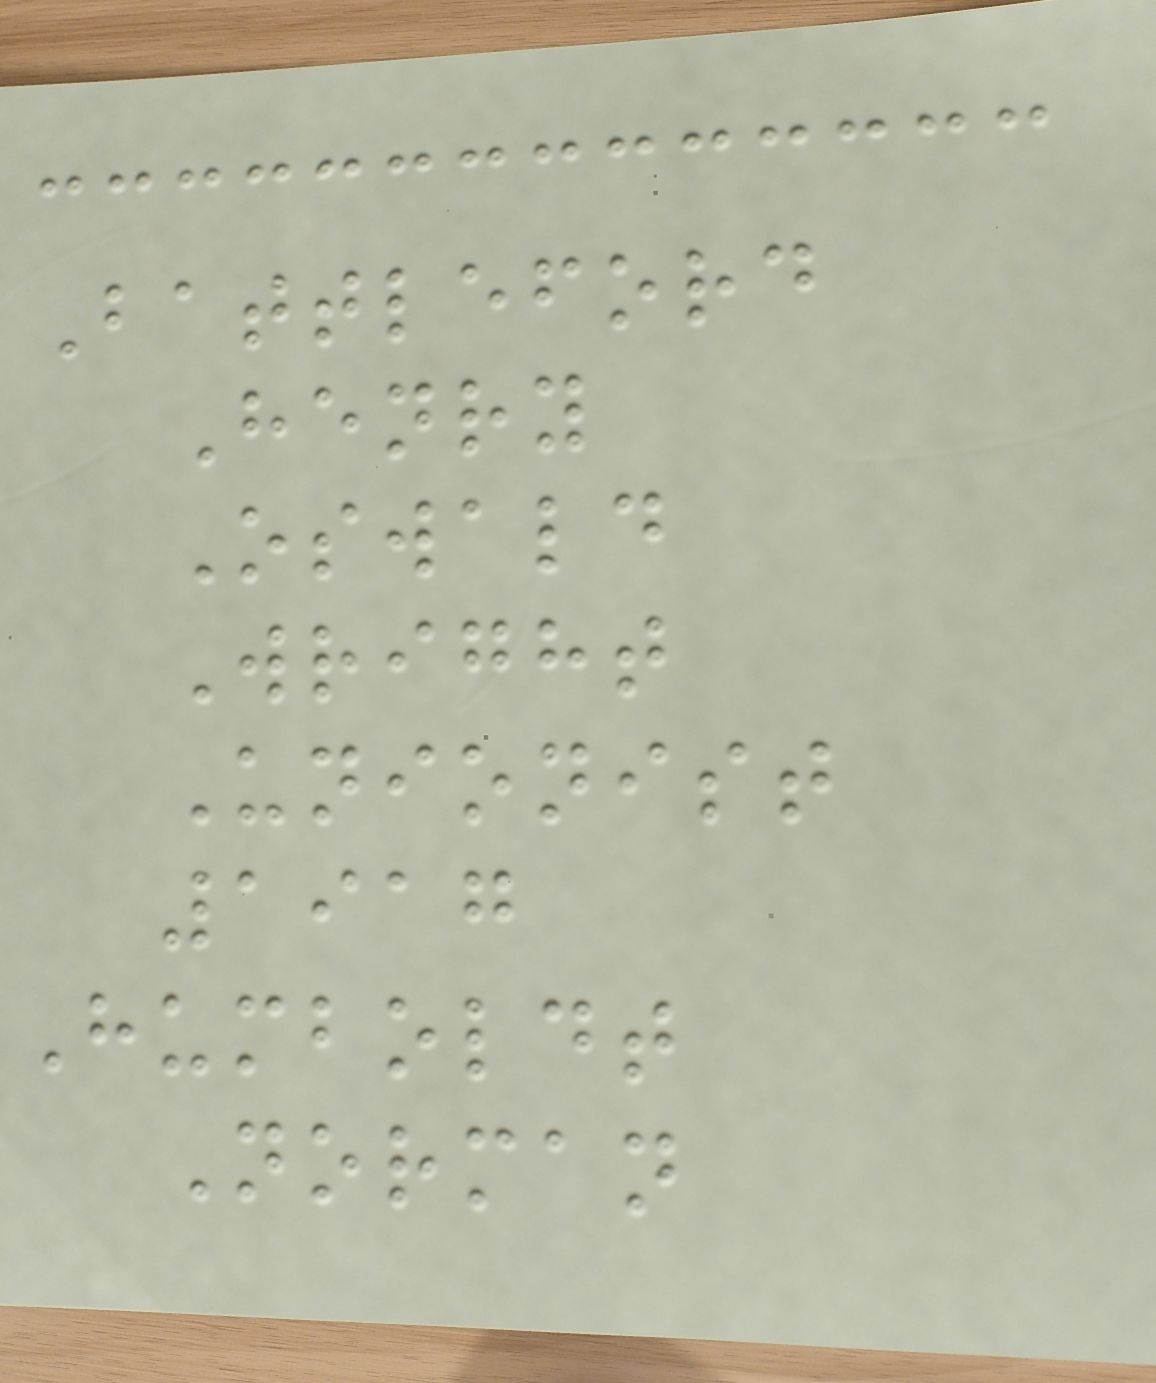Battleford
Henry
Oswald
Wright
Unionist
1917
Humboldt
Norman
